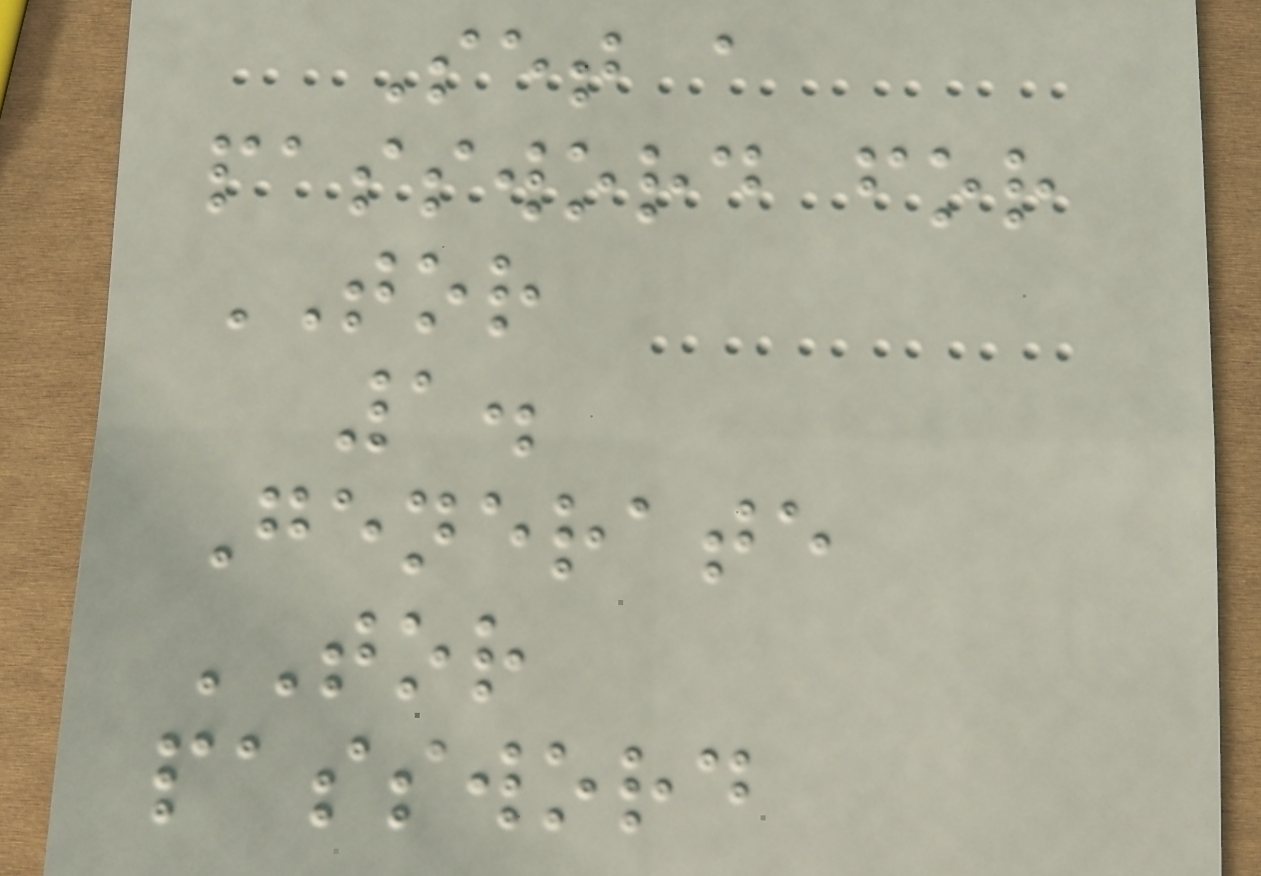Set a
password for
TOR
1.
Generate
TOR
password
